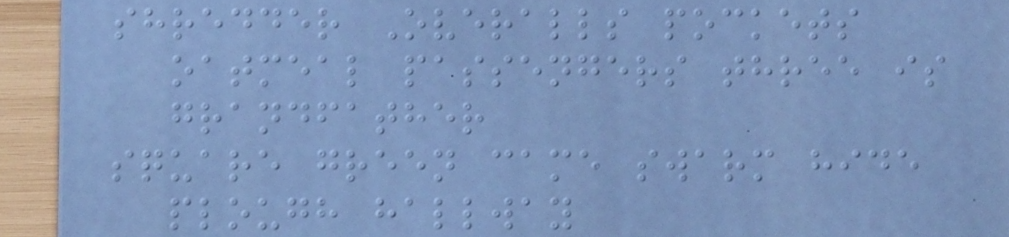shredder Overalls pockets
oatmeal passengers three is
grandfather
square green came swarm hide
plough hallway
